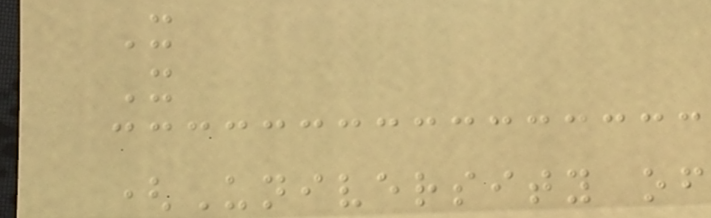X
X
(University of
